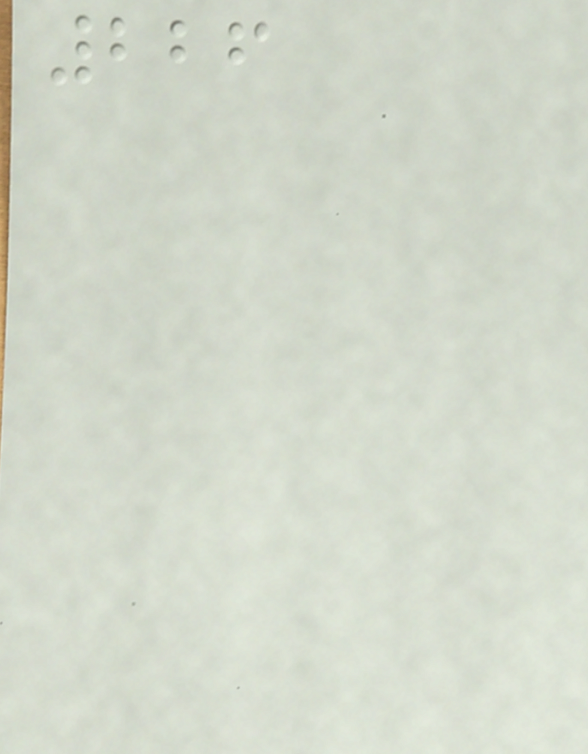226
